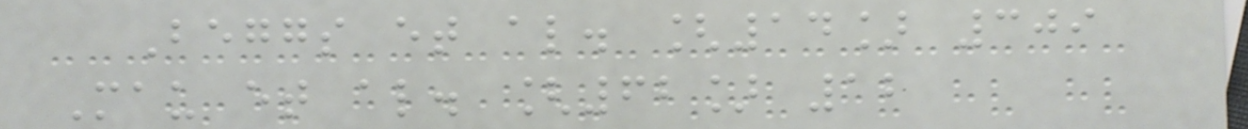Beggs et al. [14] 309
Mau et al. [62] 12
